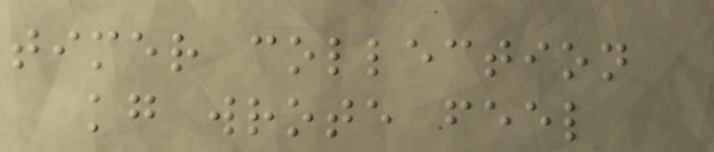timer collection
kg wrote feel
